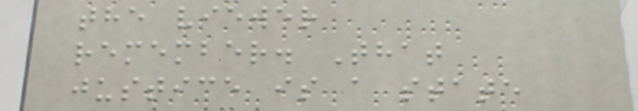the viewer
remember. That
justice is a state
